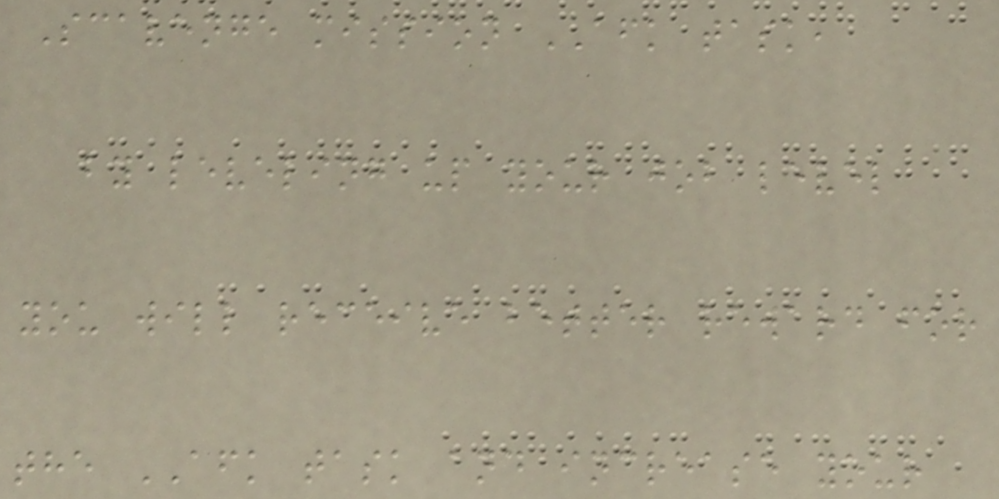Scavenge mission AFK task,
by leveling up your job level
you will receive better reward for
the AFK task and increase your
